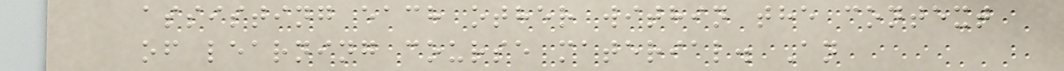assisting each other within the context
of learning course material. An
